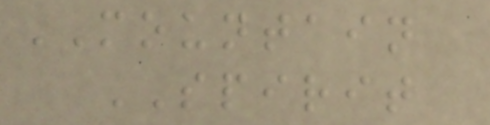MOUNTAIN
SPIRIT
